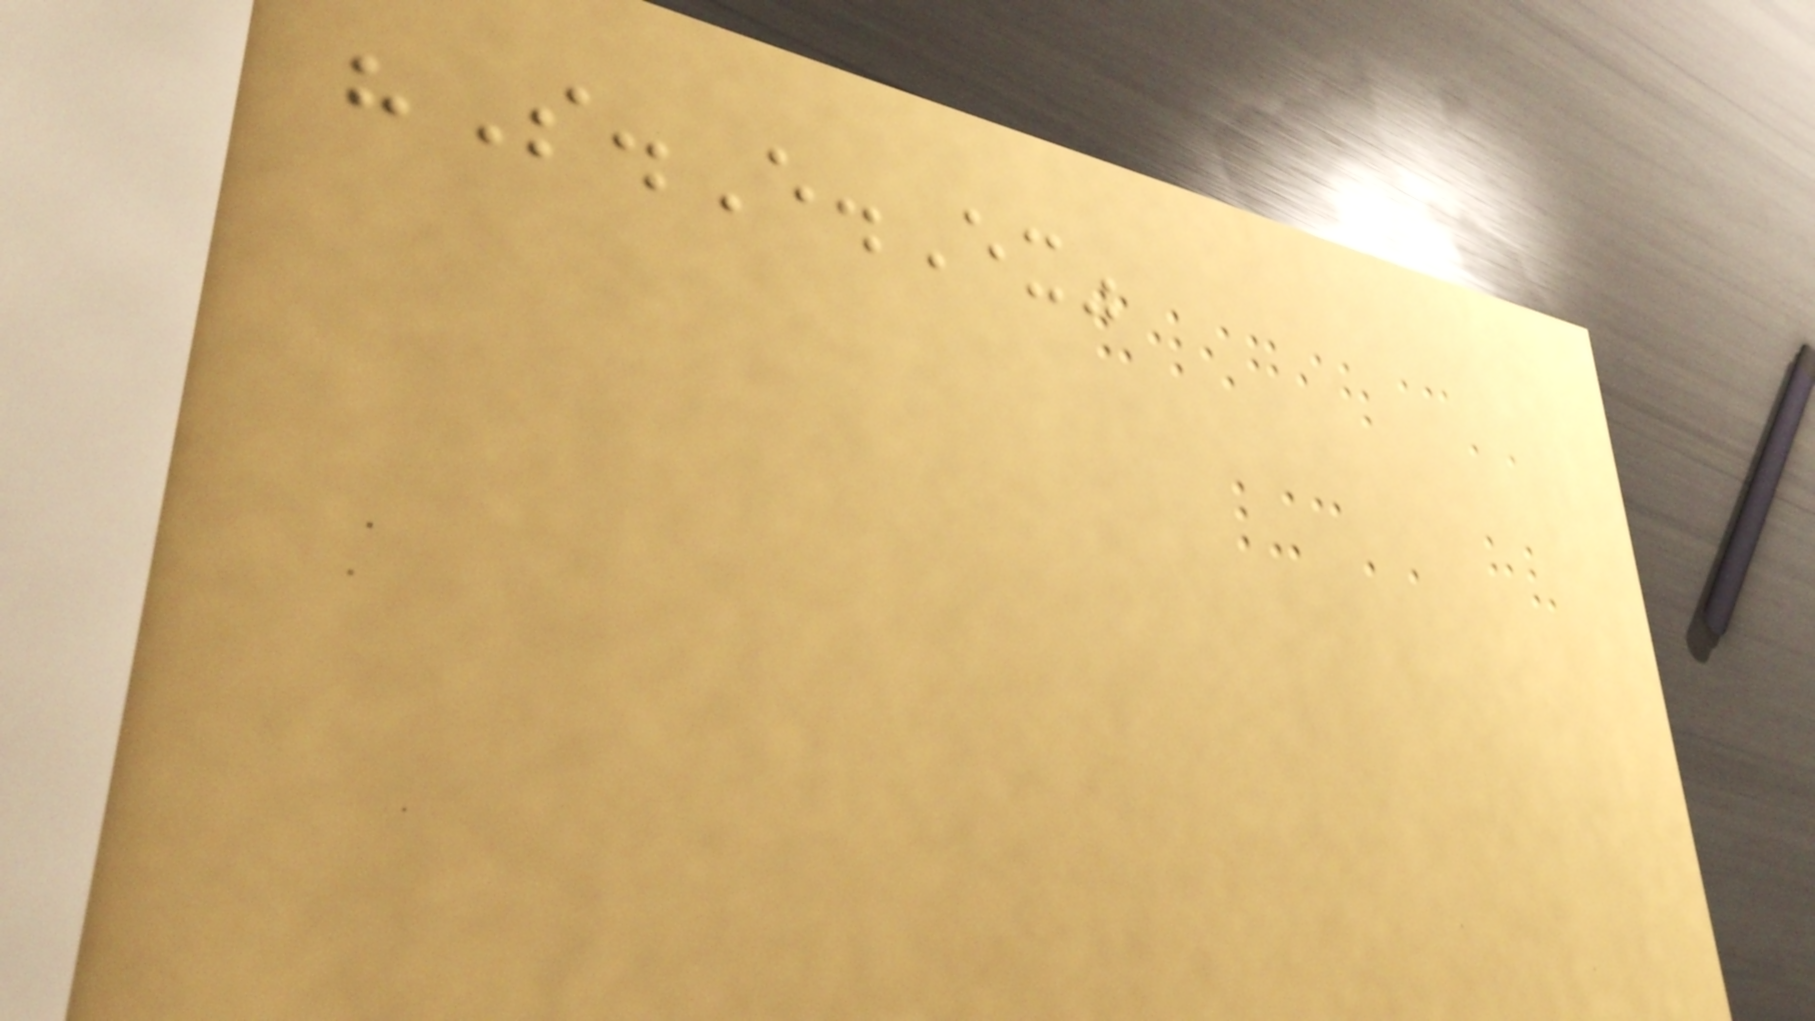"S.E.Ex"
